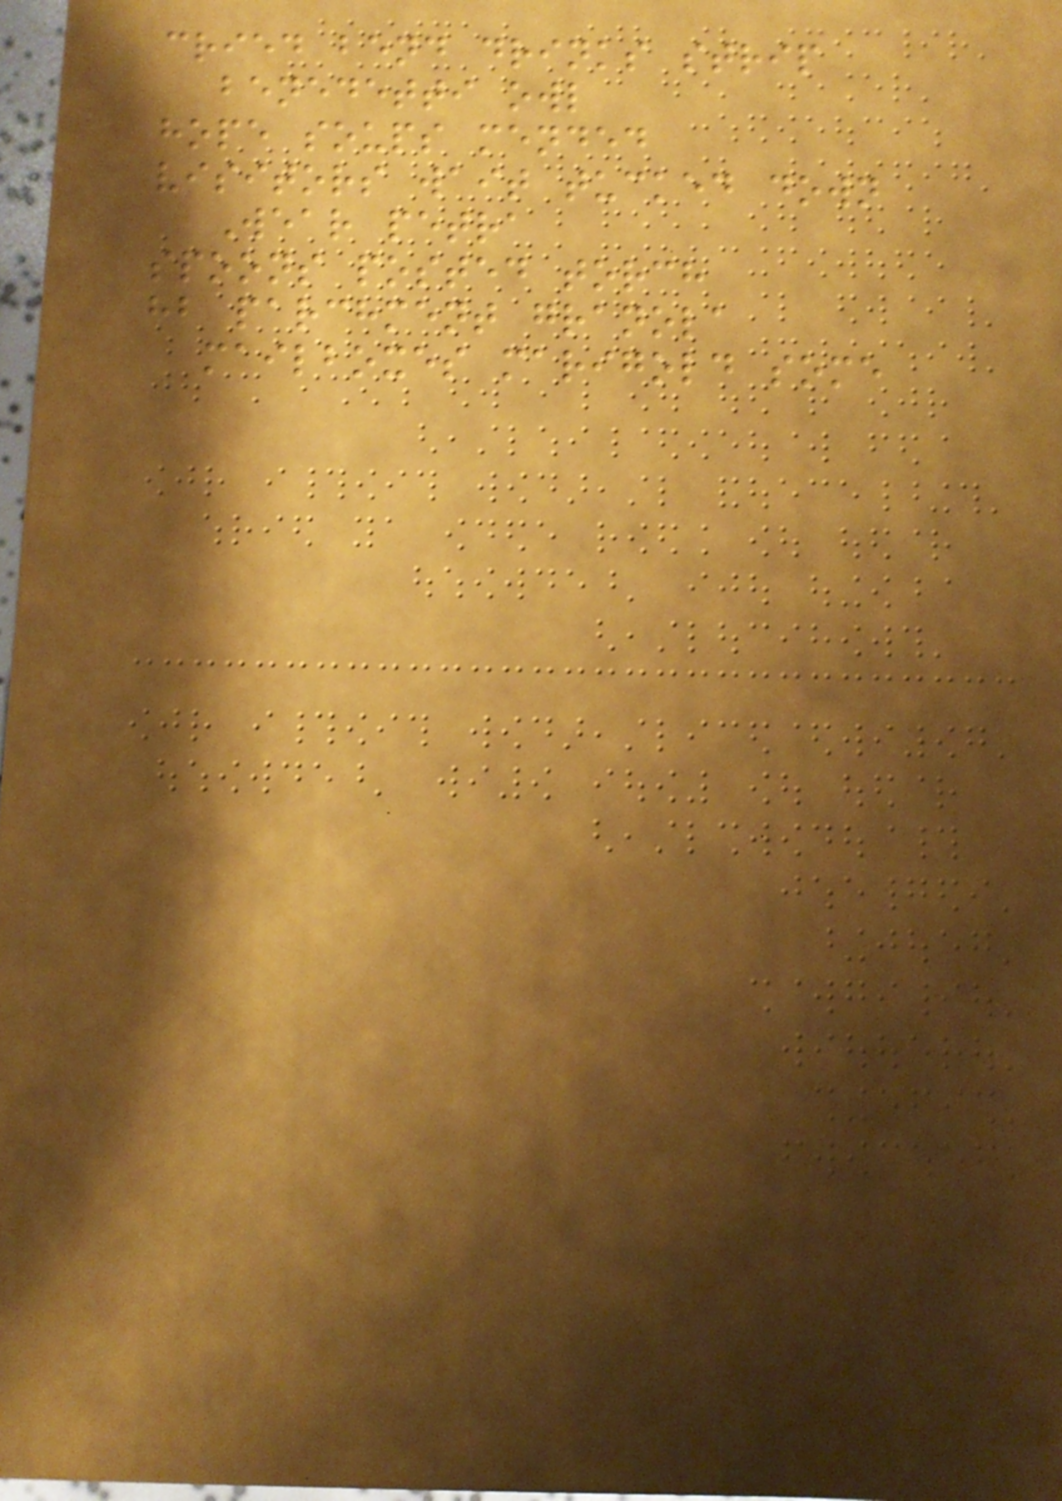cried bend drinks strip
benedetti owl
hope soups mended
visitors wait tucked down
Wear petra
spoons posted torch
hb parchment granola
mailboxes marigold some
